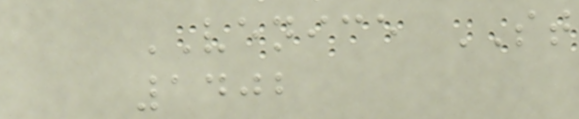VENICE ST
1402
